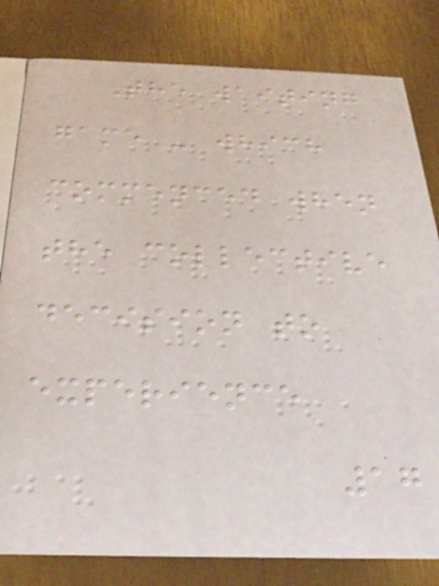The waiting
game - which
commenced when
the collective
decision to
experience
17
